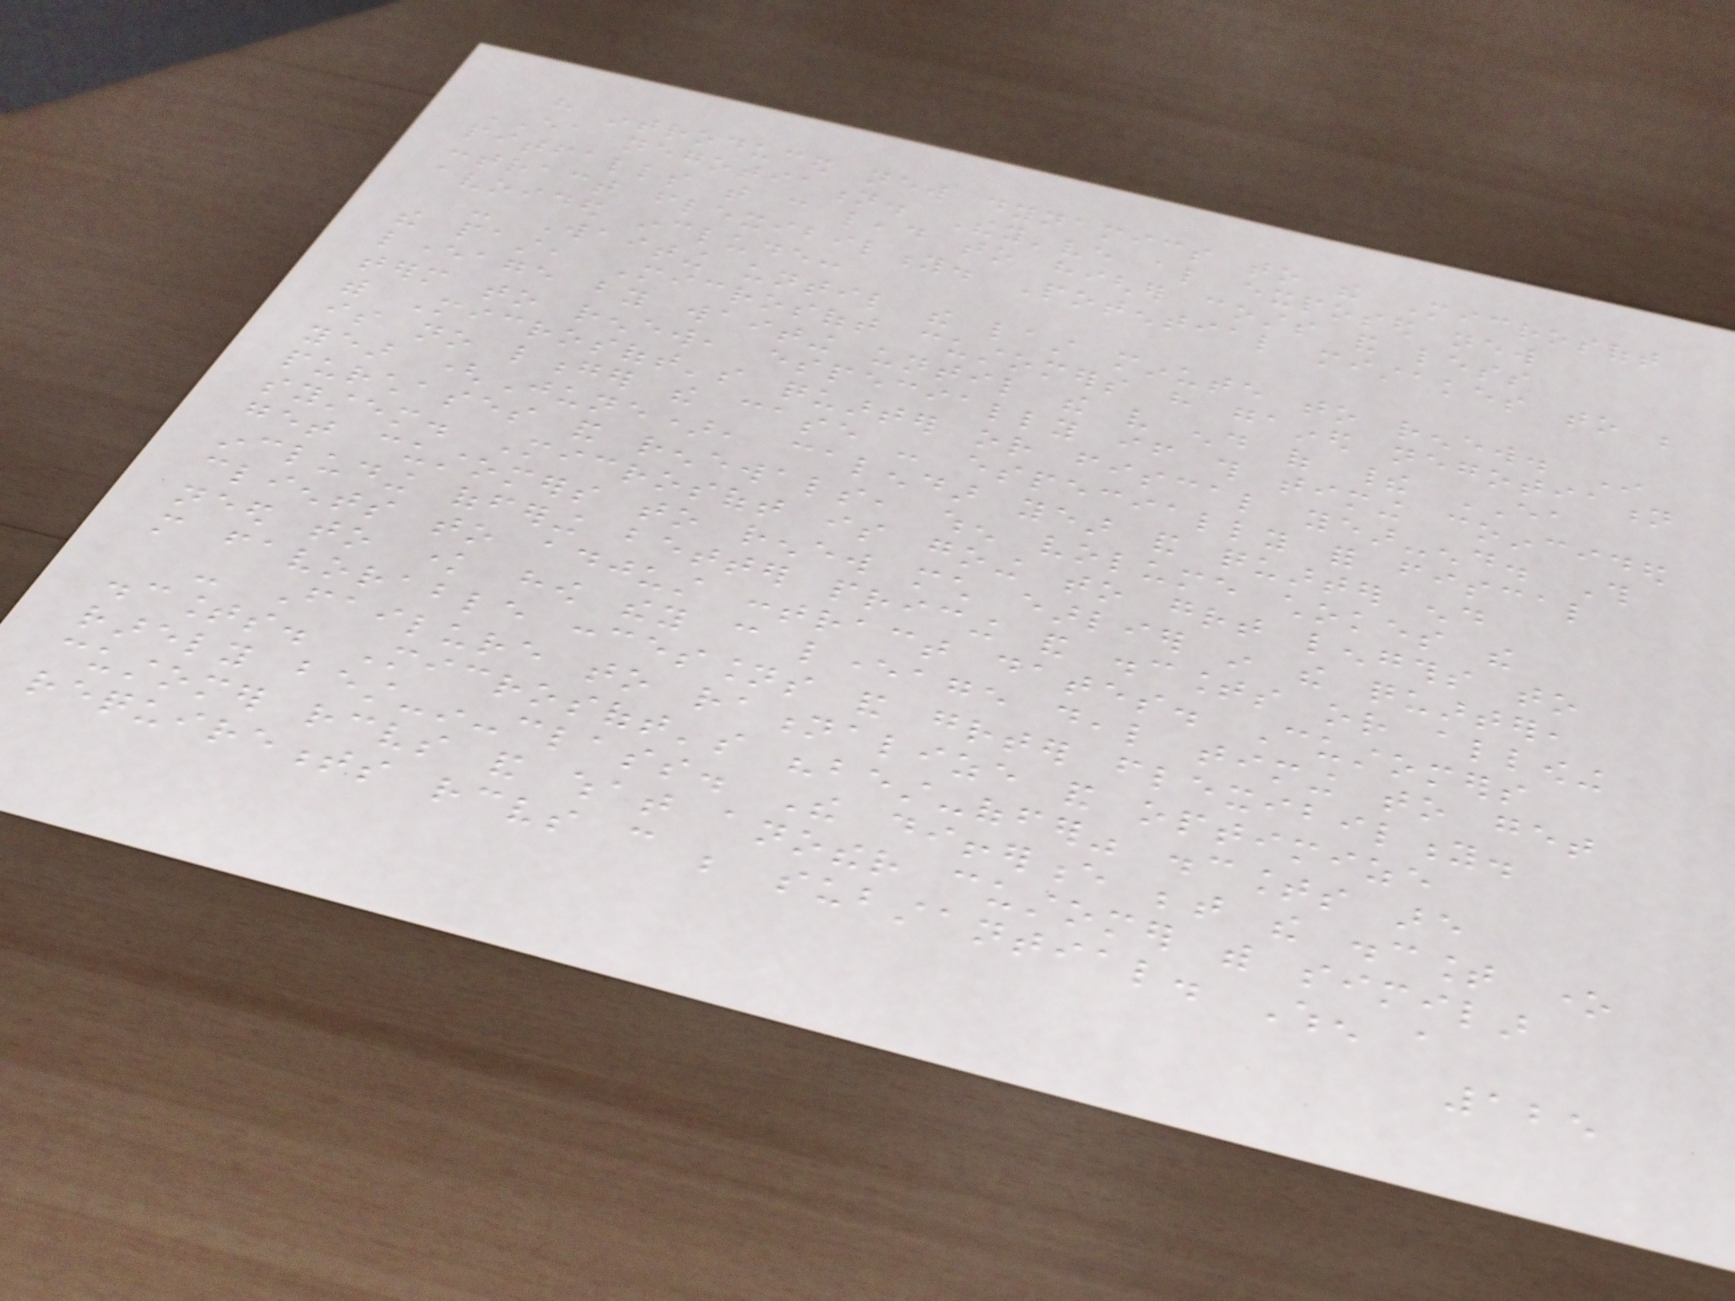have introduced new dynamics to the Microsoft
EA negotiation. They've also exposed new
pitfalls that can lead to higher costs and less
contract flexibility. Potential mistakes to be
avoided include:
- Waiting until the last minute to renew. In
the past, Microsoft customers have gained negotiation
leverage by waiting until the very end of their EA
term to renew, especially if this timing coincided
with Microsoft's quarter or fiscal year-end. This
is no longer the case - especially for fiscal
year (June), calendar year and quarter end
purchases and renewals, when volume chokes the
system. Microsoft is going to great lengths to
get customers to renew much earlier in the quarter,
including offering better pricing and discounts or allowing
clients to adjust contract dates. Customers
need to know how they can leverage deal timing to get
more favorable concessions and greater flexibility.
- Failure to rationalize and optimize
discounts. Microsoft's "best-offer" discounts are
rarely best-in-class. The difference between the discount one
customer receives and what another customer with similar
requirements receives can be substantial. When a
125
